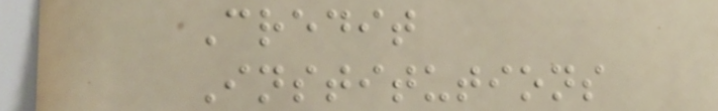Credit
Institutions
